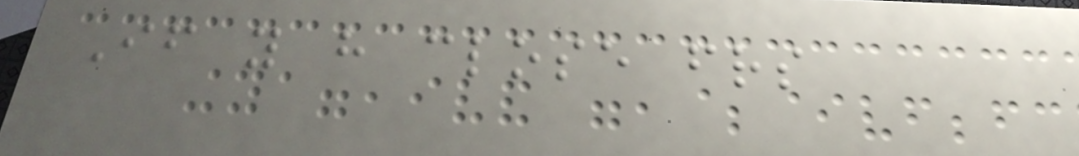If you have close friends
